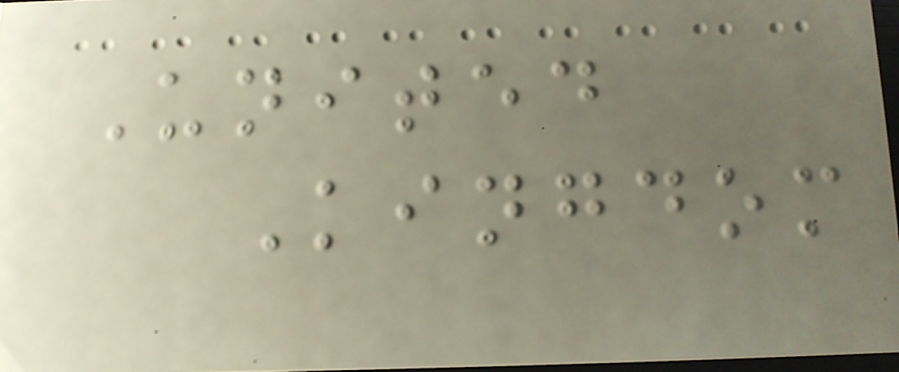United
Kingdom
